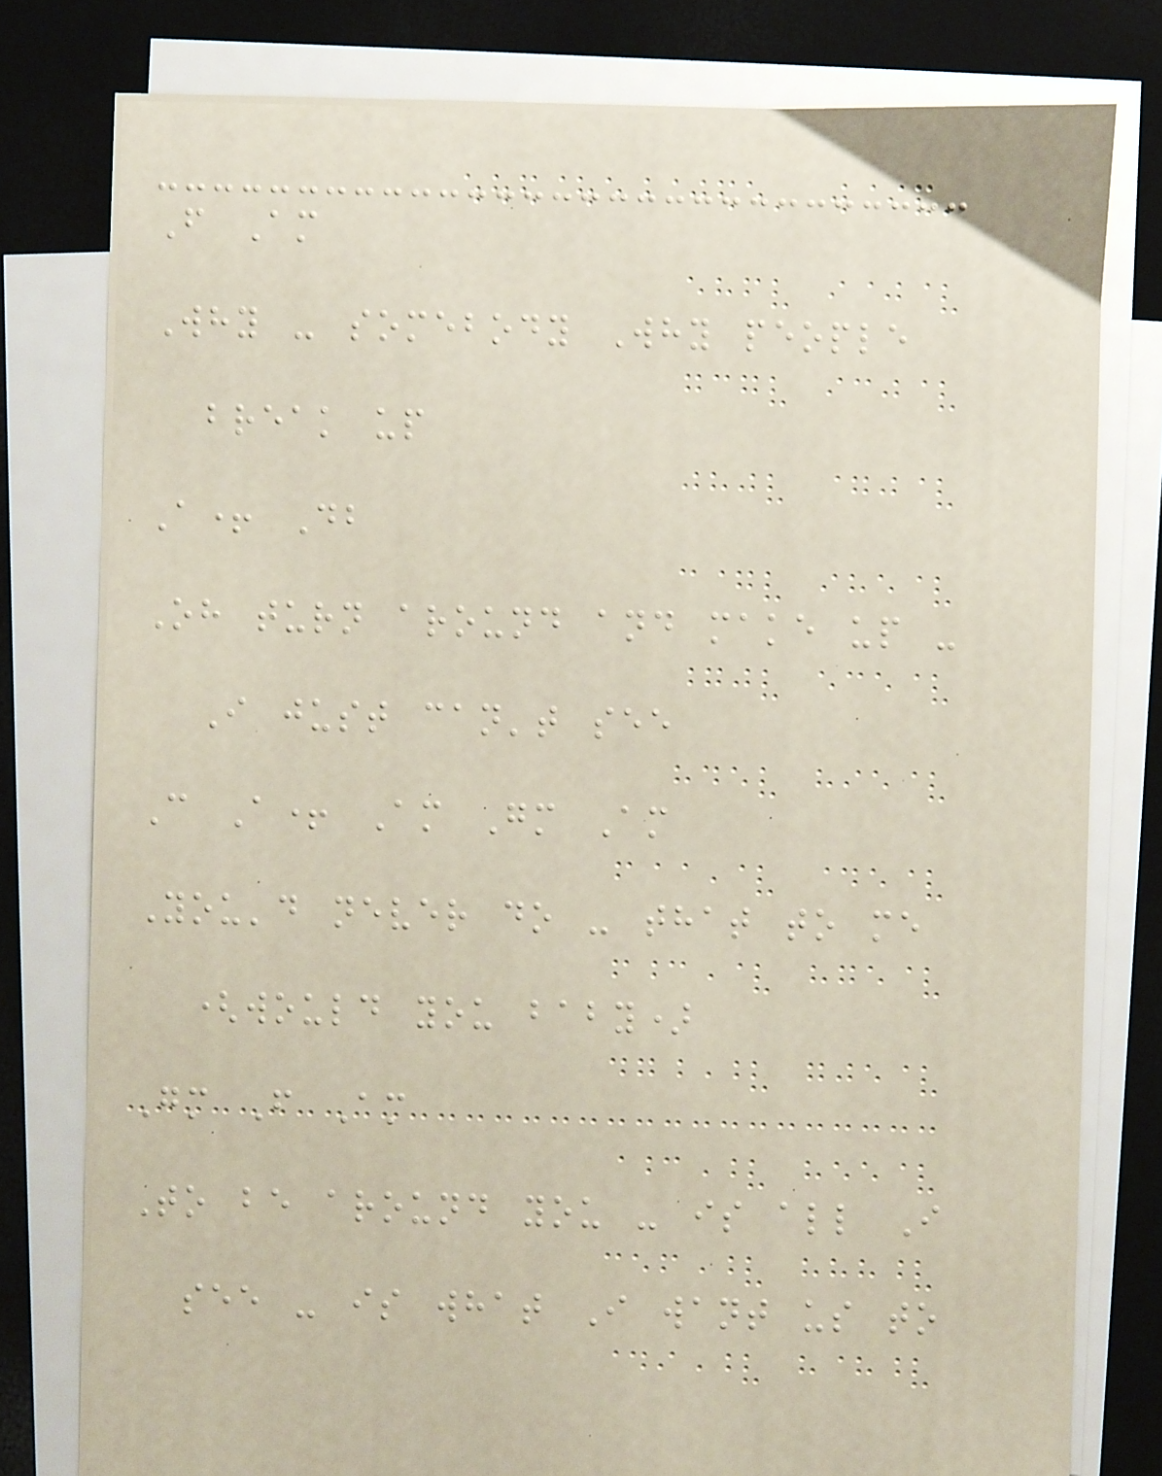F Am
Why - somebody Why people
break up
A+ Db
Oh turn around and make up -
I just can't see
C A+ Am Gm Am
You'd never do - that to me
(would you baby)
Gm F Am
To be around you - is all I
see - is what I want us to
